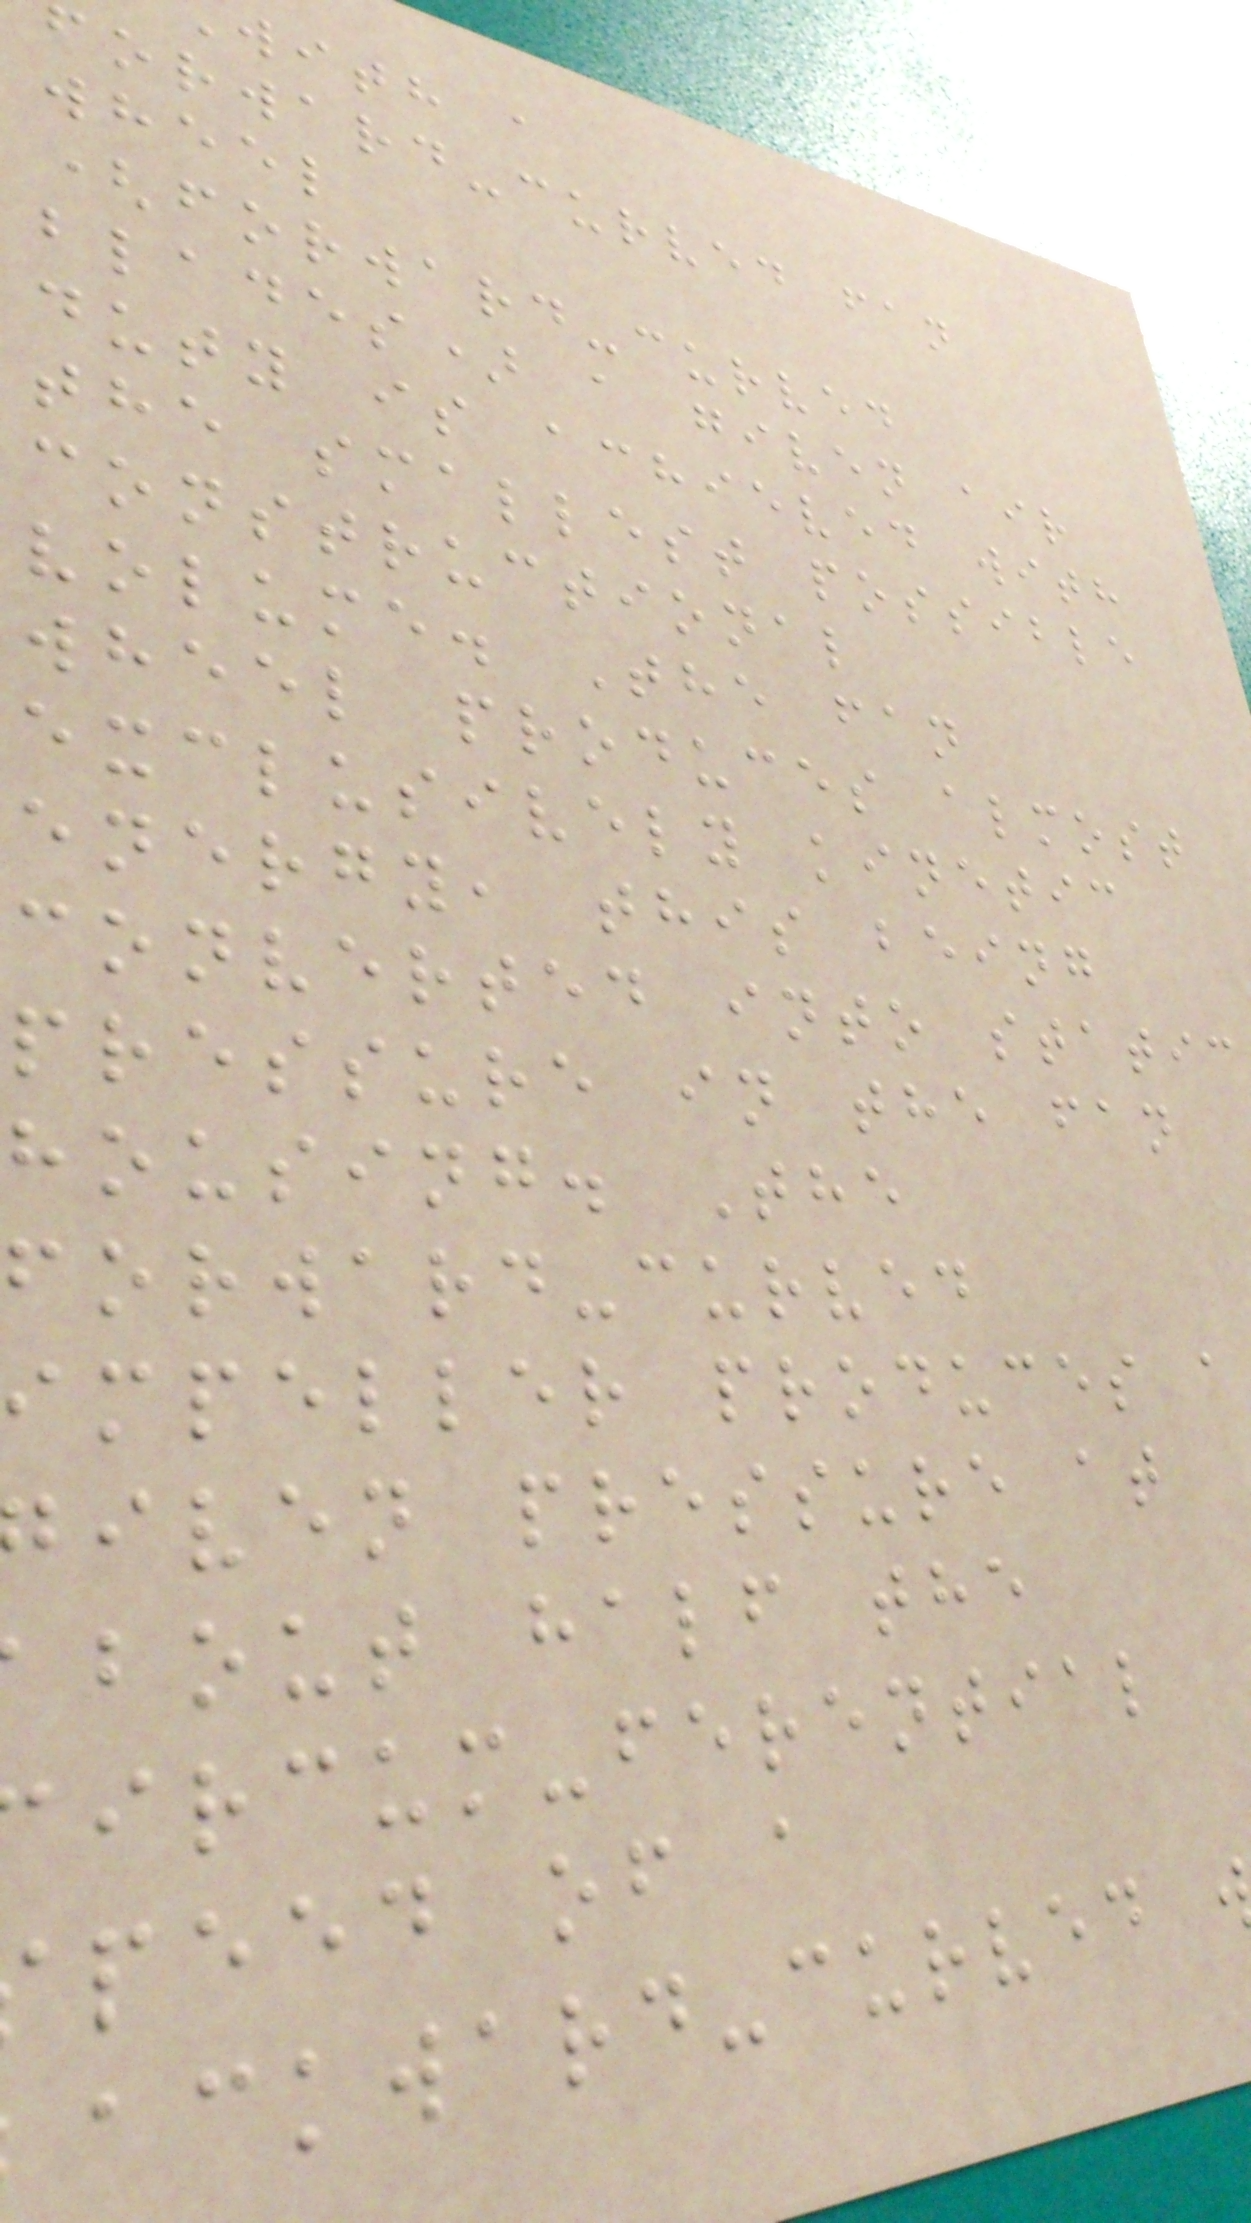with a
forward-curved fan
wheel
(forward-curved
blades) a given air
duty is achieved with
the smallest possible
constructional
volume. The fan
wheel produces almost
exclusively kinetic
energy, this being
converted into static
pressure in the fan
housing. The
forward-curved
impeller produces a
iven pressure at
bout half the
ircum-ferential
peed of a
ackward-curved
